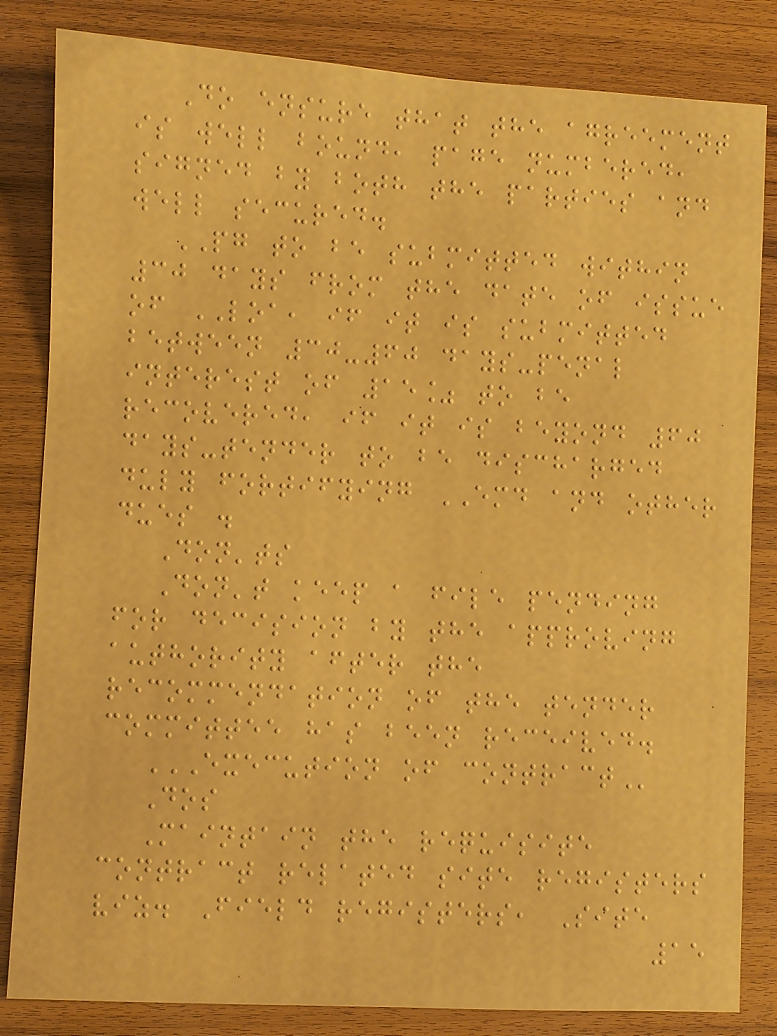Do ensure that the agreement
is well bound, page numbered,
signed by both the parties and
well secured.
PG to be submitted within
30 days from the date of issue
of LOA, if it is submitted
between 30-60 days-penal
interest of 15% to be
recovered, if it is beyond 60
days-tender to be discharged
duly fortifying EMD and other
dues .
Don'ts
Don't keep a file pending
for decision by the approving
authority after the
recommendation of the tender
committee has been received.
EXECUTION OF CONTRACT
Dos
Maintain the requisite
contract related site registers
viz. Field registers, Site
15
